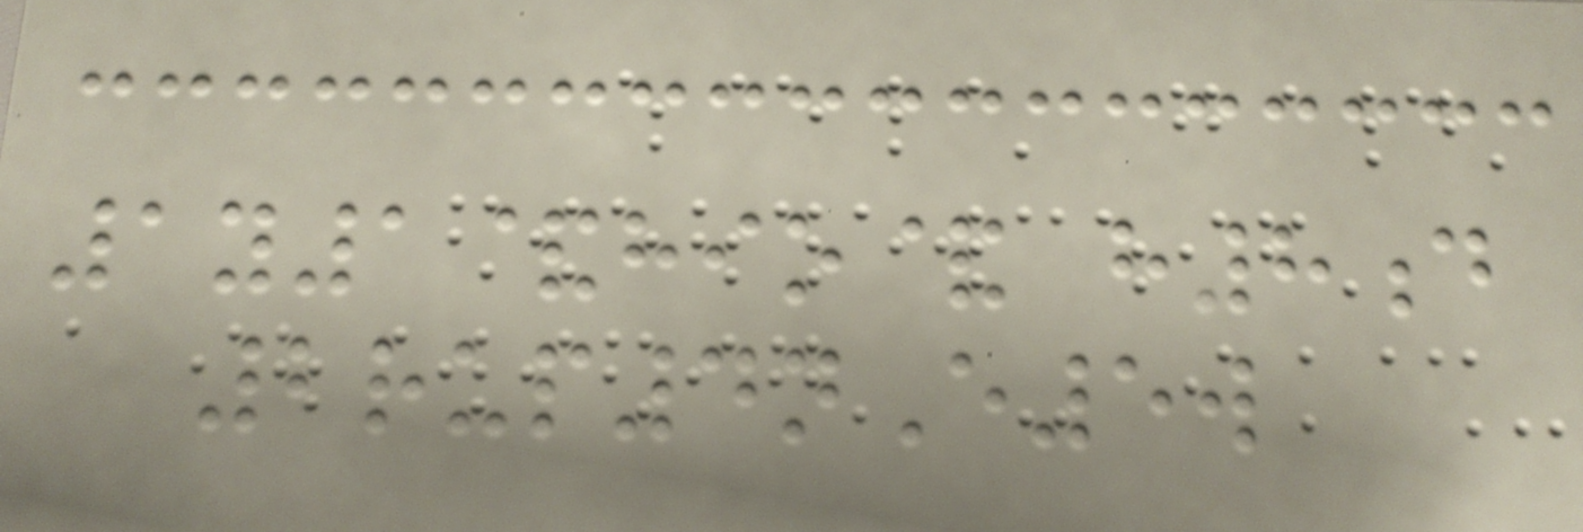1y1&hio& h8d
2rup4nE5w
